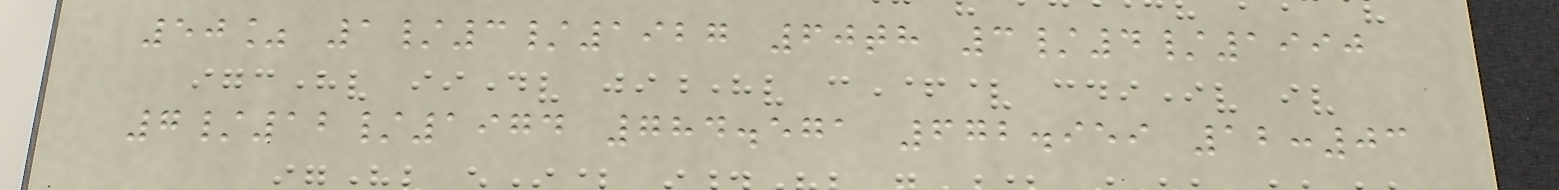50% 1/3/1927 60th 3/4/1990
7/12/1974 784.571 672.959 12:03
